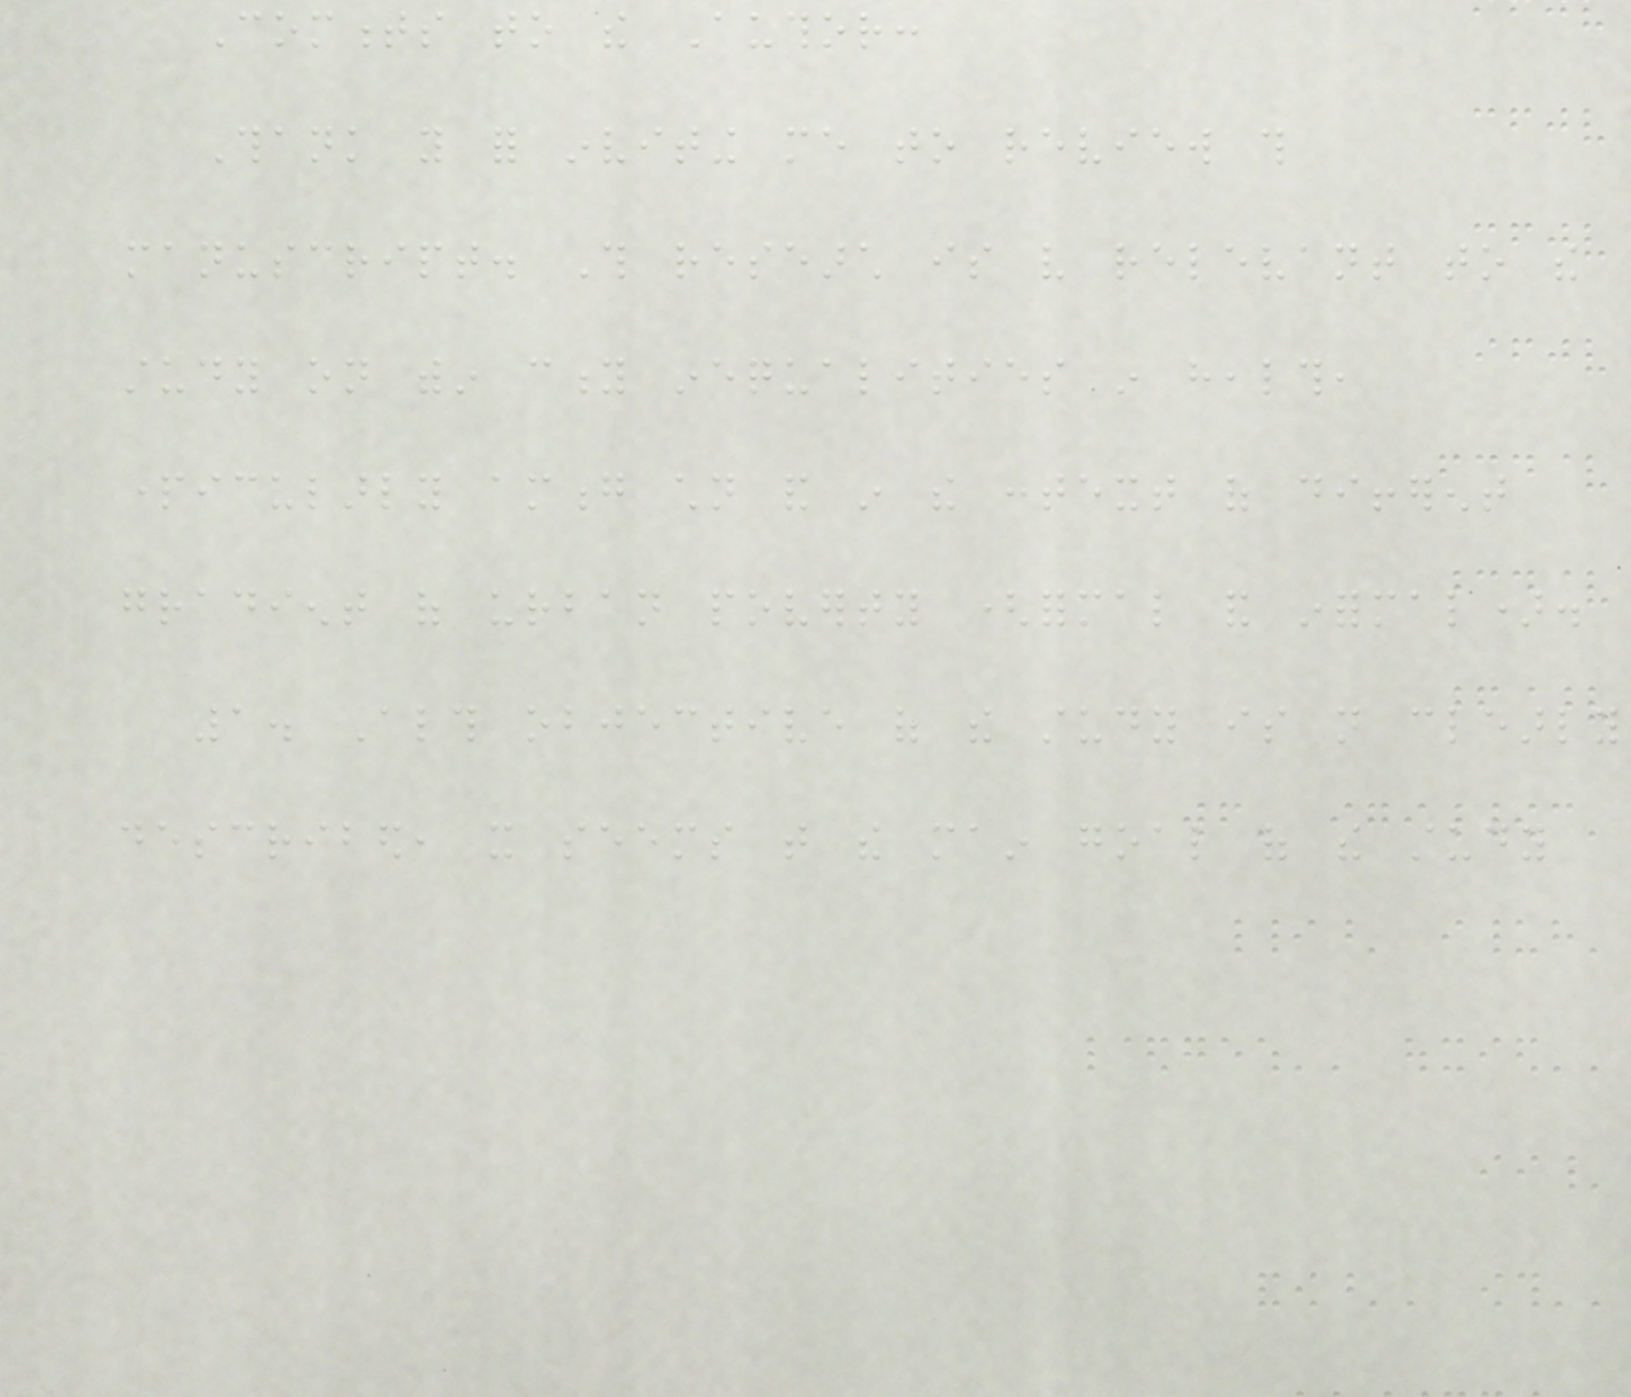Comments to the Author:
Thank you for inviting me to review this
manuscript. This research is very relevant to the
study on within city inequalities in health,
particularly among children and in the context of different
gradient of urban poverty (formal and informal).
1. Although objective of the study is not clearly
described, it seems that the main goal of the study
